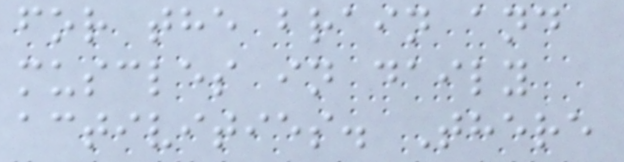for the brain and
muscles in daily
activities. There
